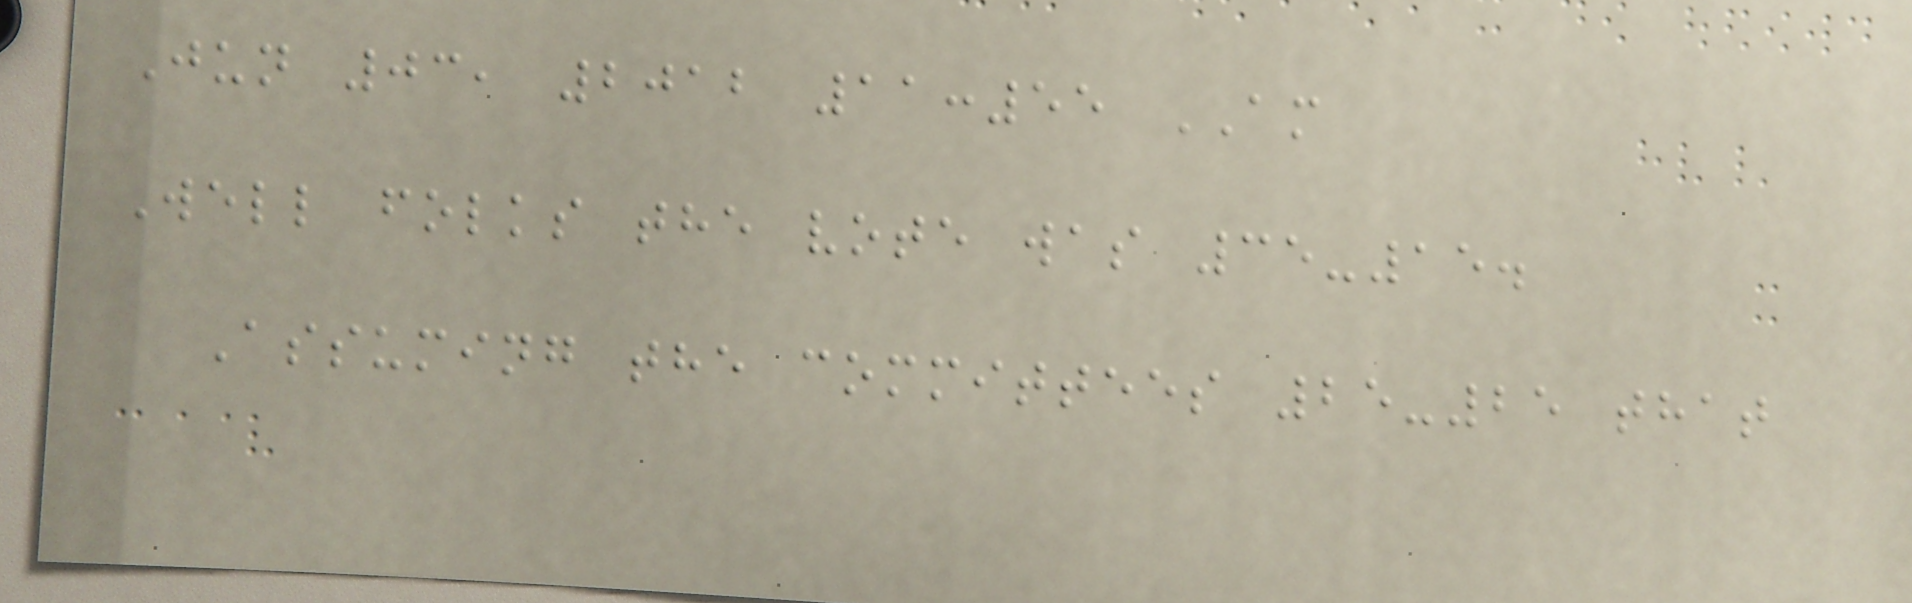Jun 03, 2012 11:55 AM
Well folks the vote was 35-15.
Assuming the committees 25-25 that
